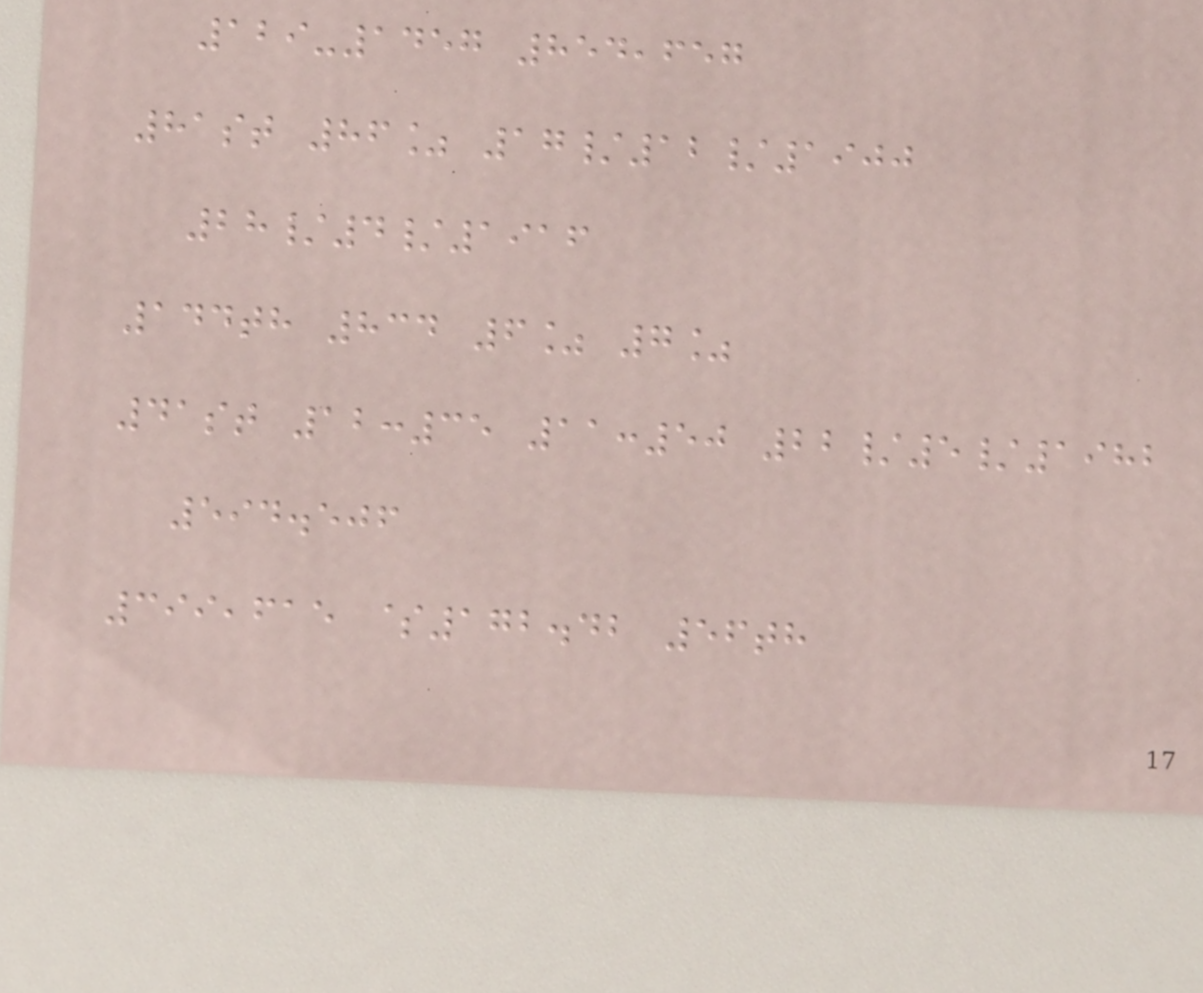129-1457 854,657
81st 86% 17/12/1900
28/4/1916
144th 834 6% 7%
41st 12:35 11:50 22/5/1982
594.506
399,615 $172.42 56th
